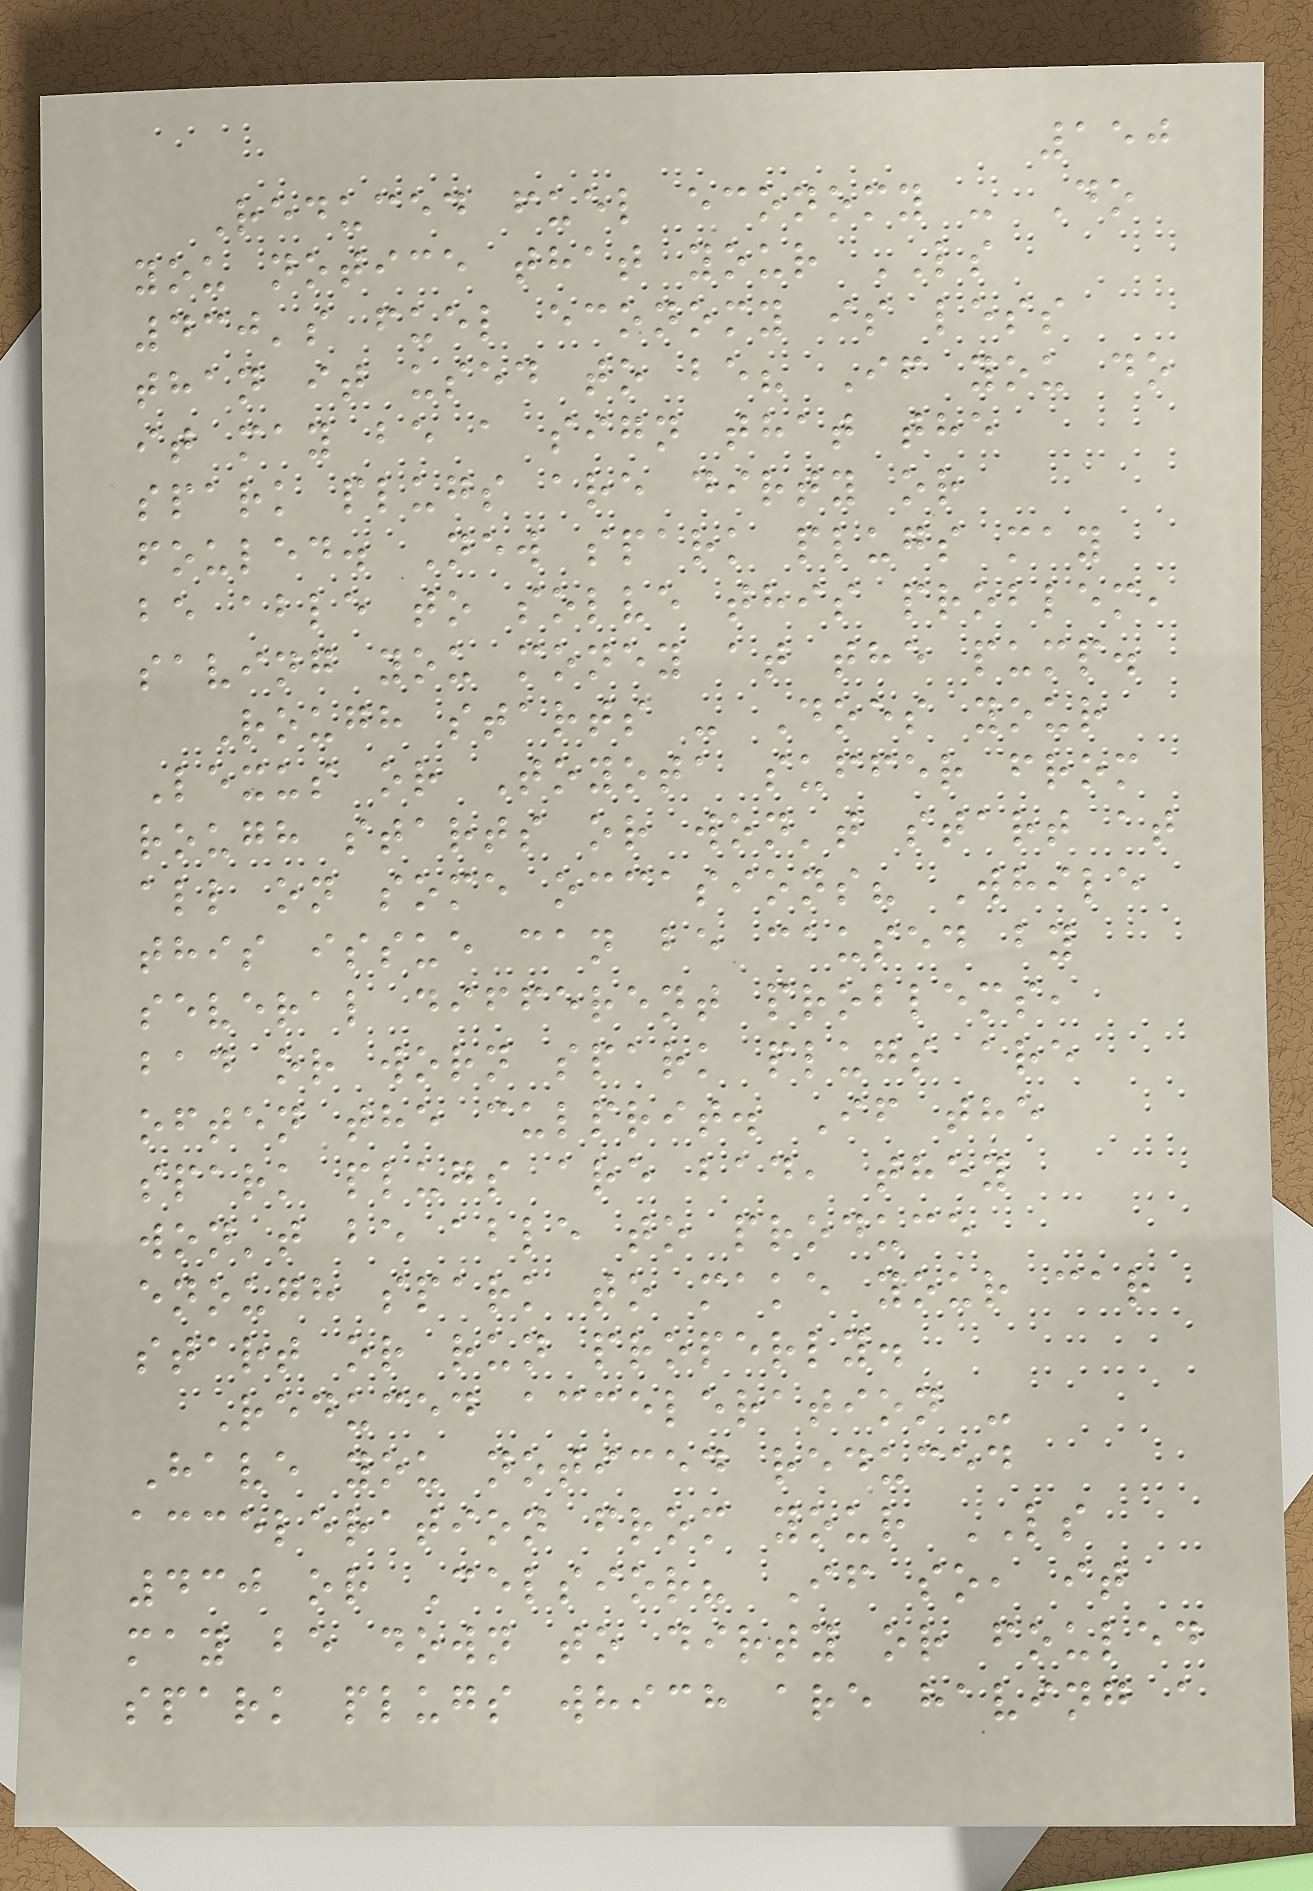150
Reduced fuel economy - Do
you notice that your LS
430's fuel economy is less
than it used to be? If you do
it may be a sign that the
spark plugs are dirty or
fouled. New spark plugs may
be able to solve this problem,
saving you money at the pump.
Rough starts - Does your
Lexus or Toyota suffer from
rough starts or won't start at
all on some occasions? While
this issue can be caused by
several different problems,
bad or worn spark plugs are
often the culprit. If the
spark plugs are bad, they
won't be able to produce
enough spark to make your car
start or run properly.
Reduced acceleration -
Have you noticed reduced
acceleration from your LS
430 or Celsior? If so, it
may be down to dirty or fouled
spark plugs which are having a
